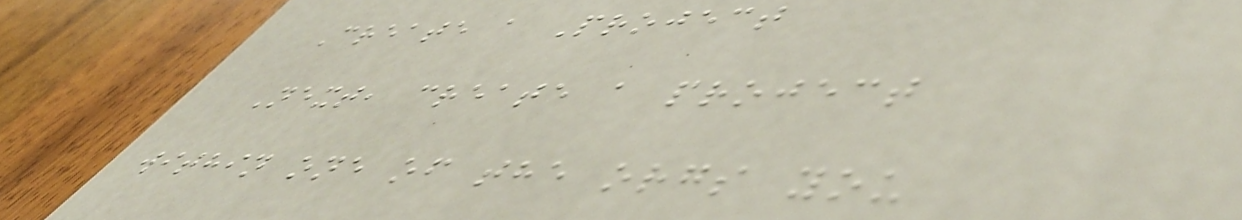Create a Project
Next, create a project
within one of the orgs you
